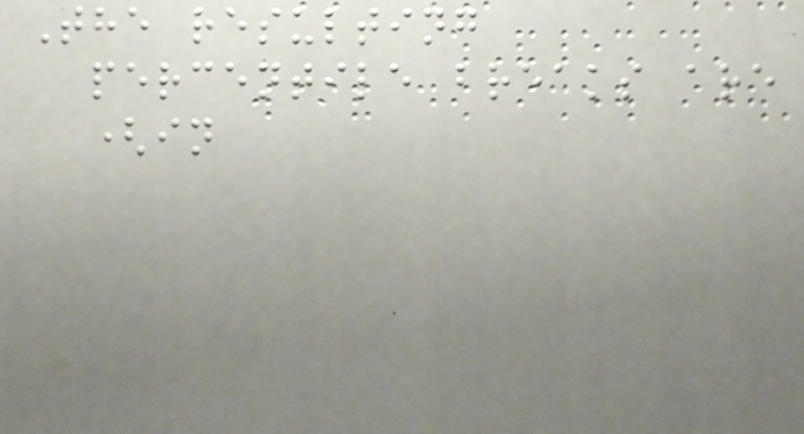The resulting
percentile breaks are
(in
